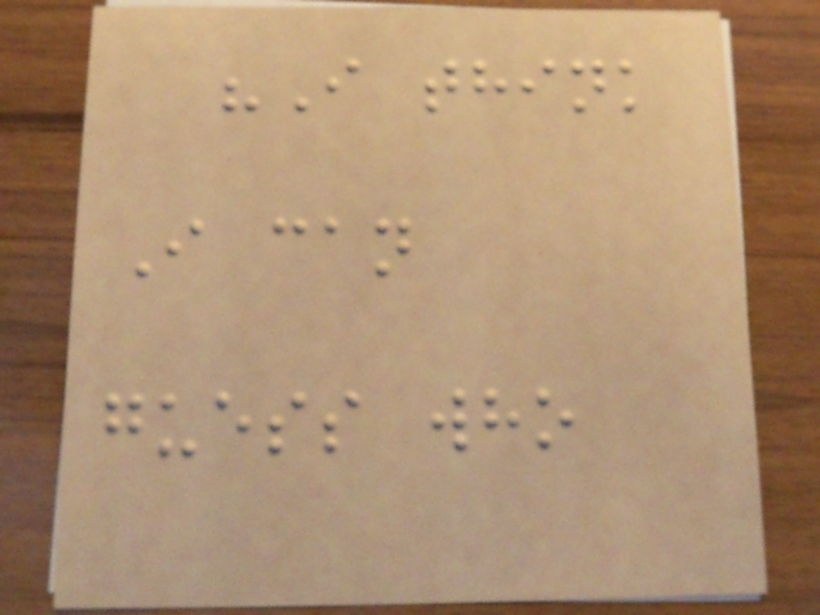"I think
I can
guess who
